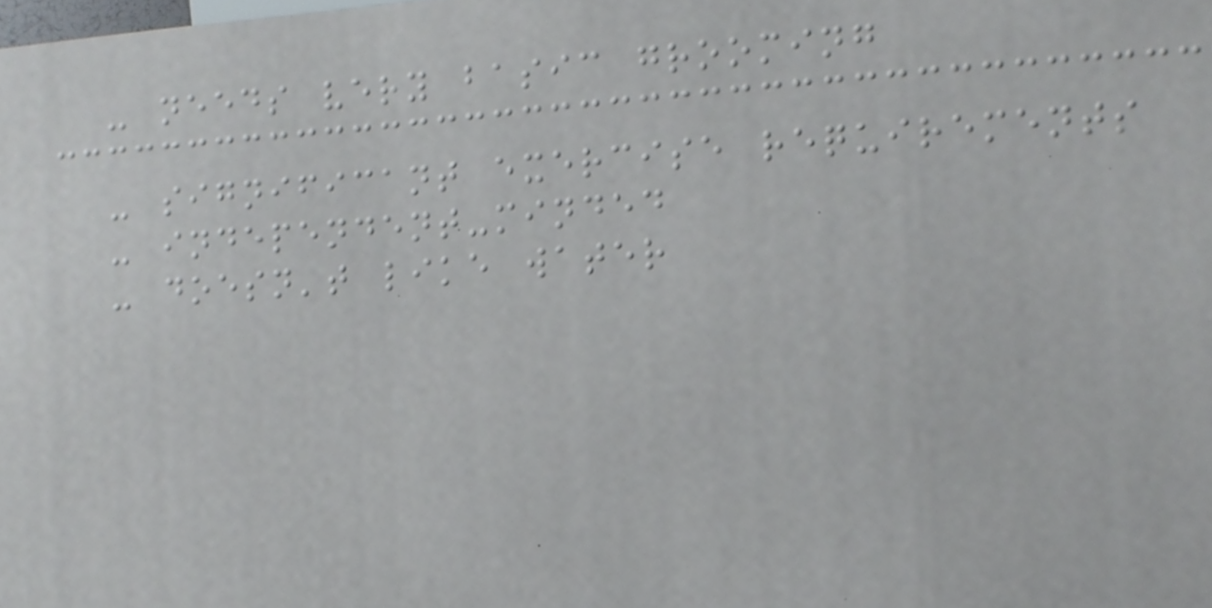- needs very basic grooming
- significant exercise requirements
- independent-minded
- doesn't like water
